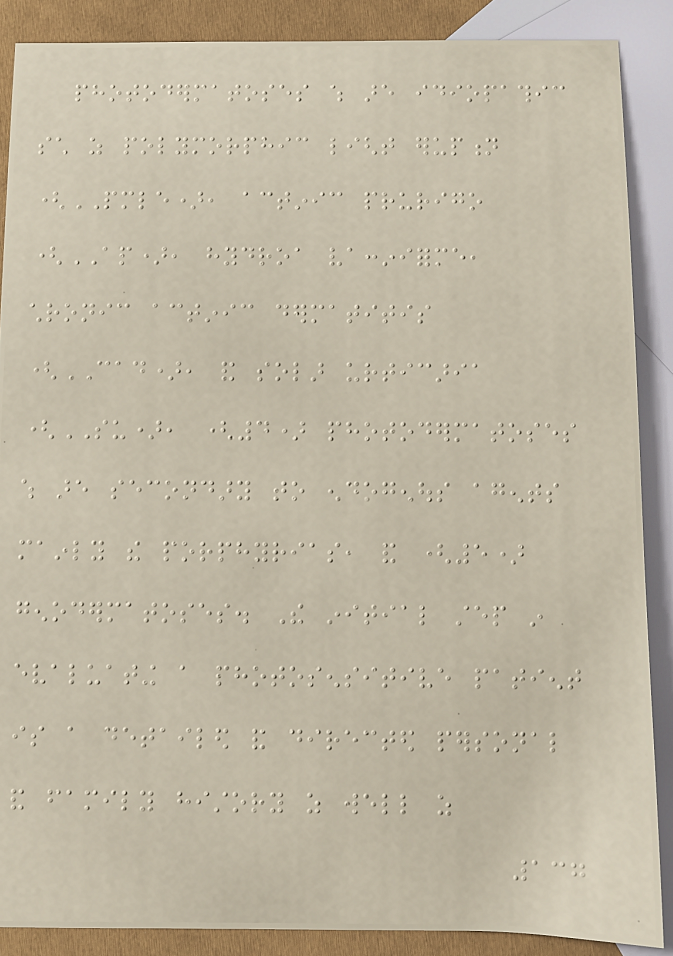photodermatoses which are idiopathic
such as polymorphic light eruption
(PMLE), actinic prurigo
(AP), hydroa vacciniforme,
chronic actinic dermatitis
(CAD), and solar urticaria
(SU), (4) photodermatoses
which are secondary to endogenous agents
mainly the porphyrias, and (5)
genodermatoses. The initial step in
evaluating a photosensitive patient
is a detailed and directed personal
and family history as well as
137
